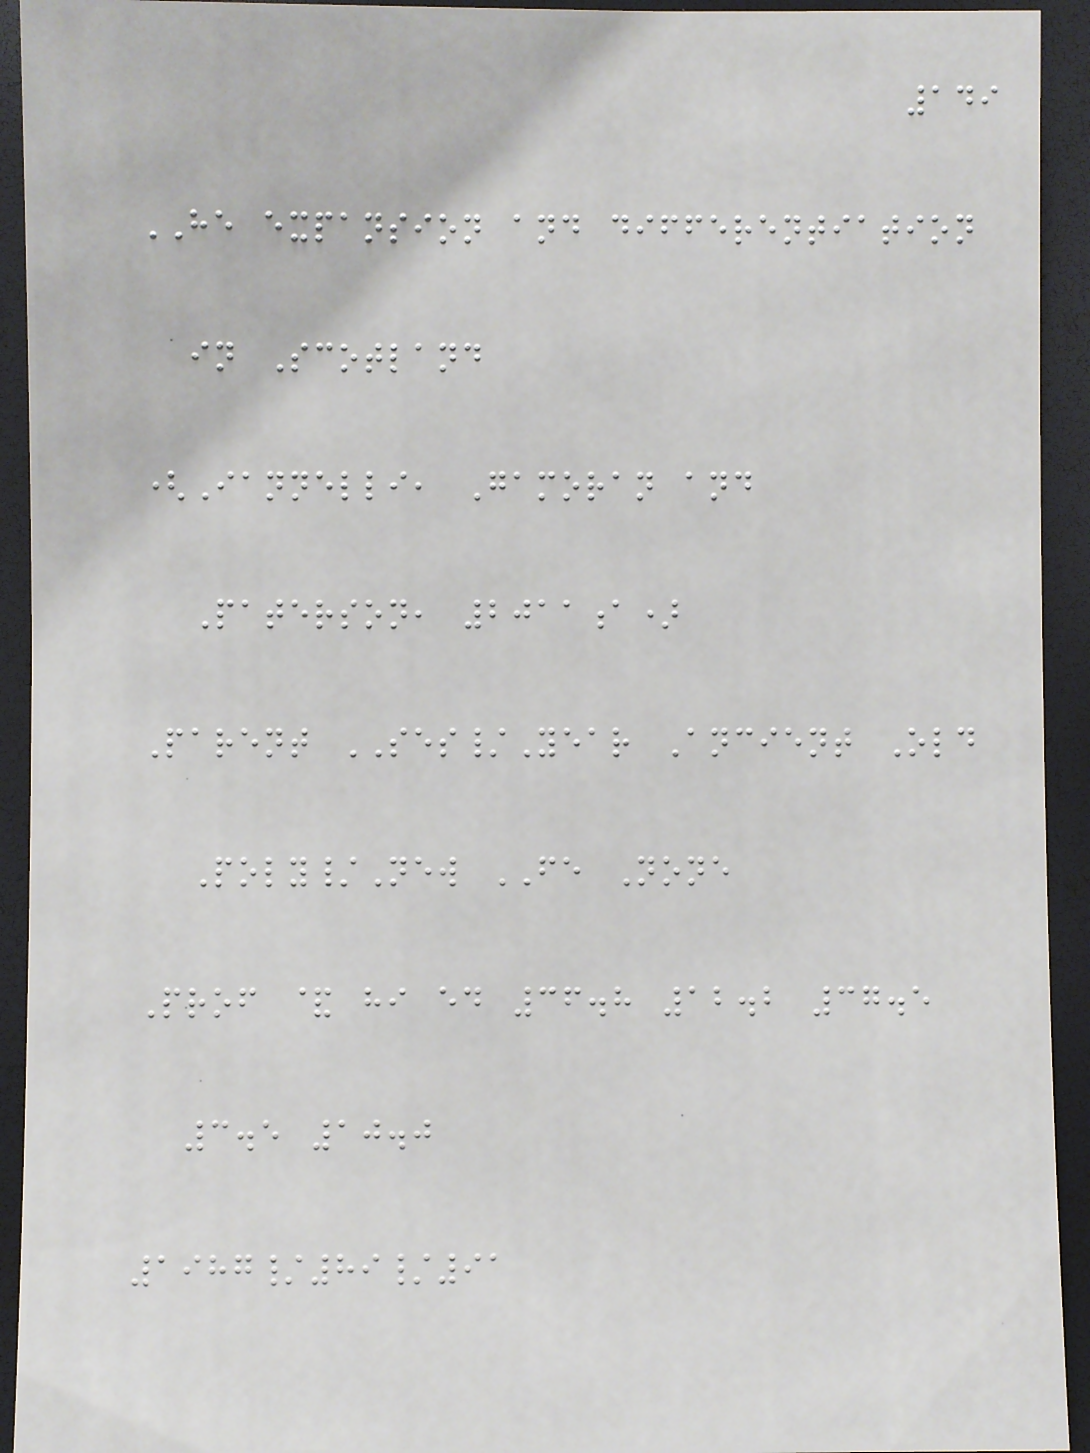149
HE expansion and differentiation
in Scotland
(Iannelli, Gamoran and
Paterson, 2011a)
Parent SES/Year Ancient Old
Poly/New FE None
Prof & hi ed 36.8 12.2 37.5
3.5 10.0
1987/89/91
